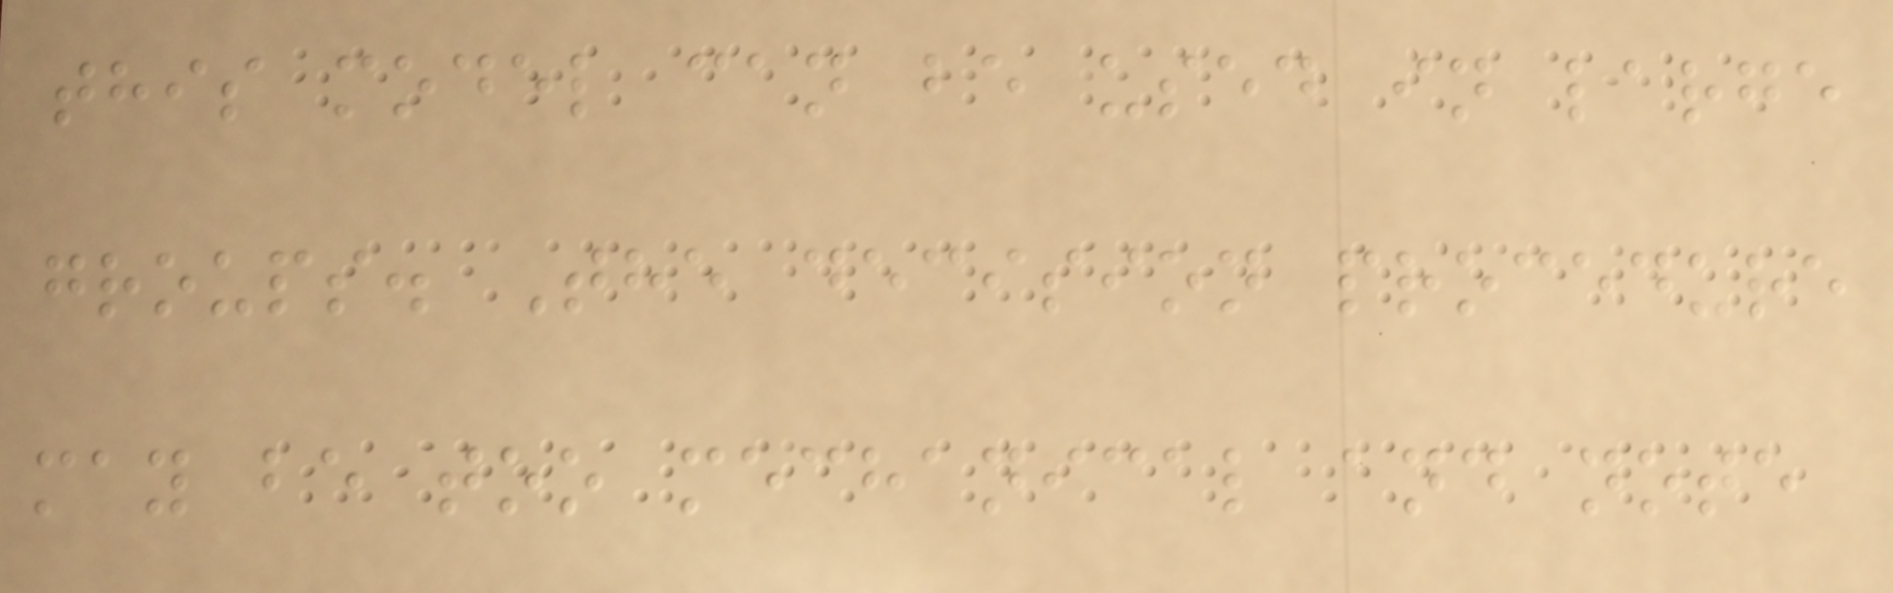this model can be used in large
groups. The decision procedure
may be too mechanical and note
